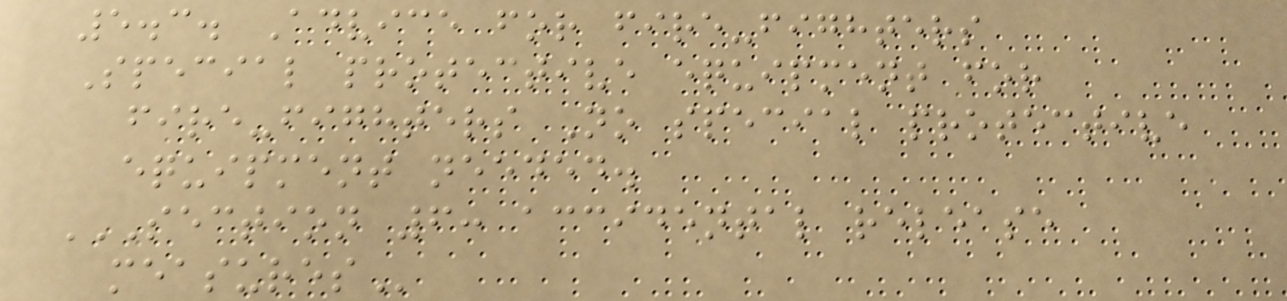5.3. Advice for fire-fighters
Special protective equipment for
fire-fighters No special protective
equipment needed.
SECTION 6: ACCIDENTAL RELEASE
MEASURES
